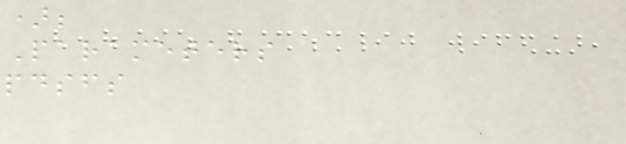);
Parameters
pdsfs
